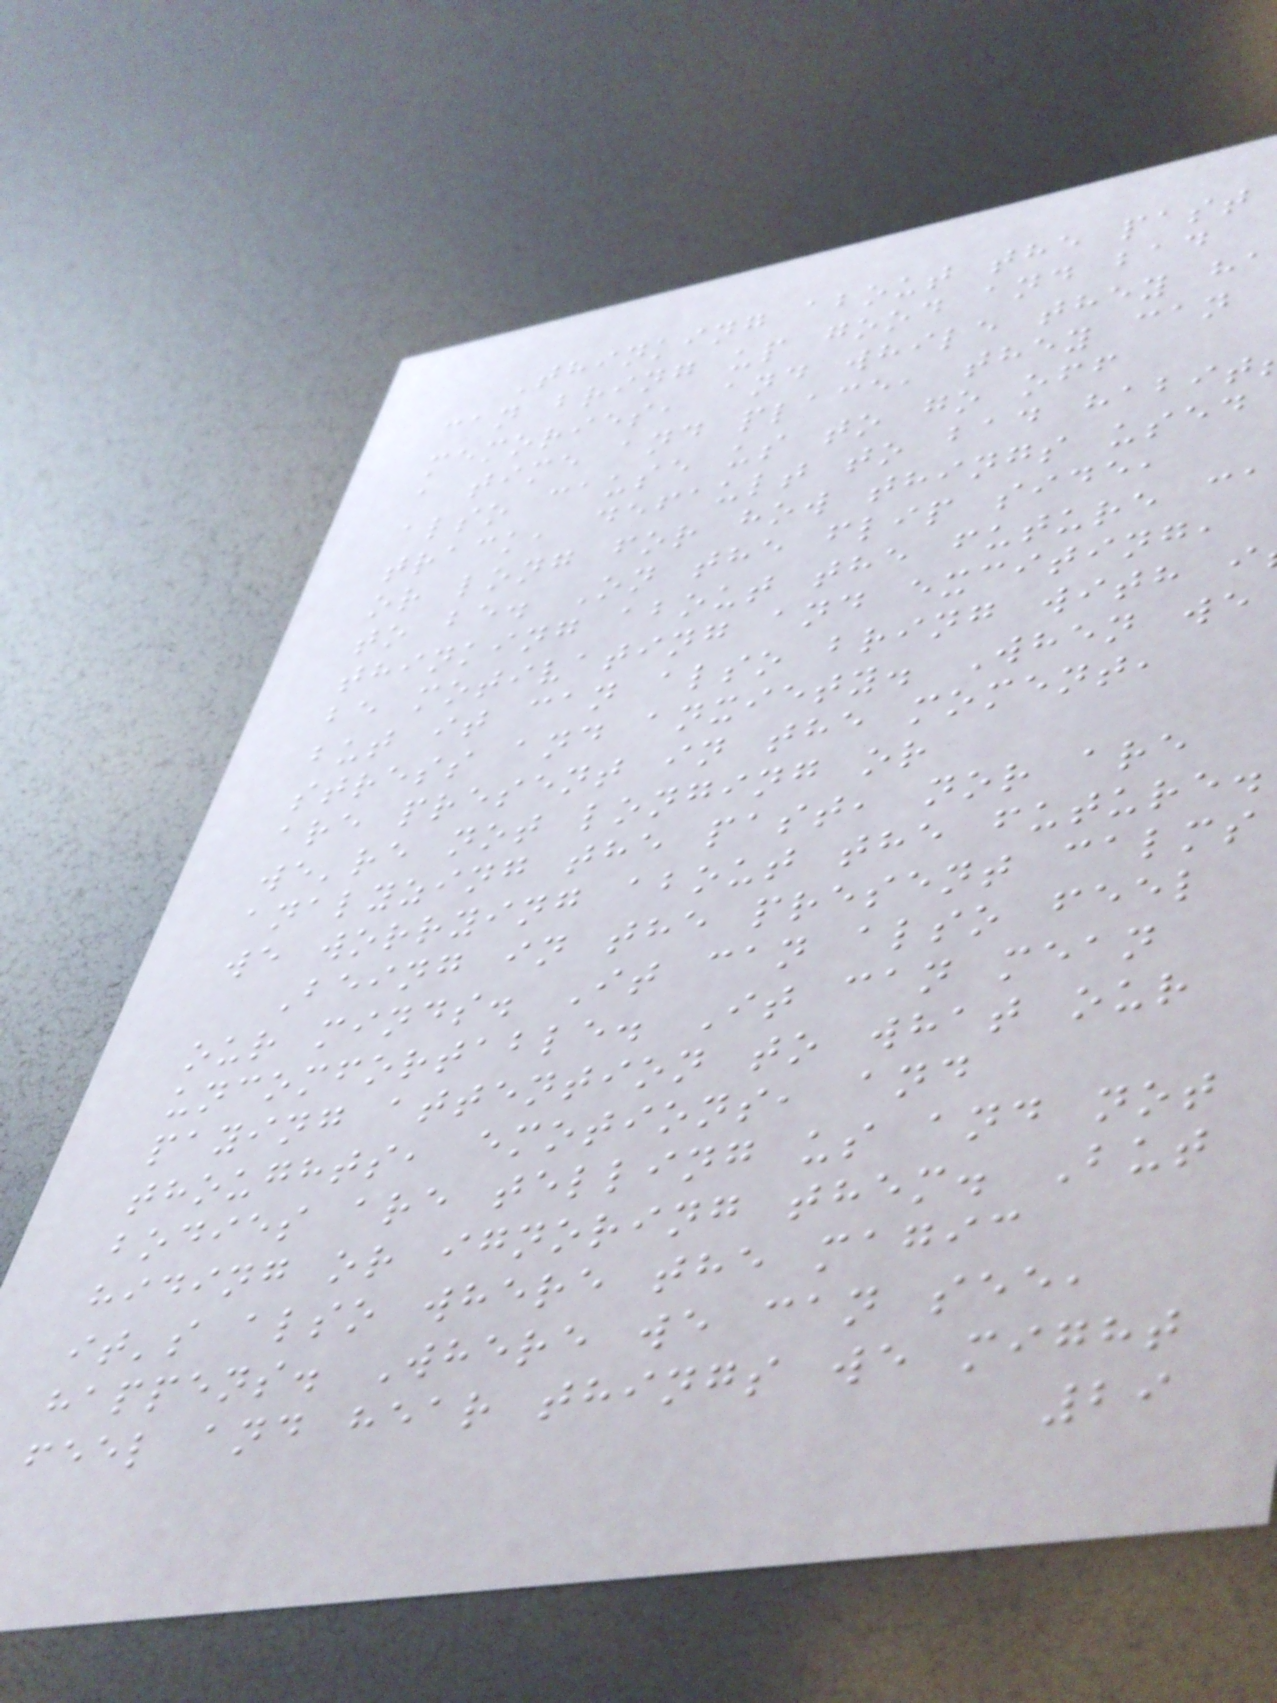Thinking about the past
can bring up good and bad
memories, and while they ha
a time and place, they can
also cause us to go off
track, default to bad habit
or long for how things used
to be. On the flip side,
thinking about the future ca
be motivating and exciting,
but it can also bring with i
stress and anxiety. When we
are present in the moment,
we're not longing or
analyzing the past, nor are
we worrying about the future.
Being in the present calms
our minds. It can also feel
uncomfortable. It can mean
paying attention to what our
thoughts, emotions, and
bodies are telling us and not
hiding or ignoring them. But
it's also where the magic
happens. Where we can see,
feel and hear things we might
29
